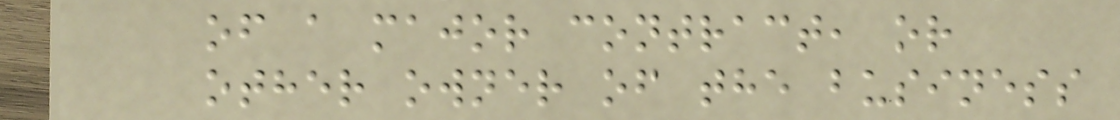of a major contract, or
other owner of the business
